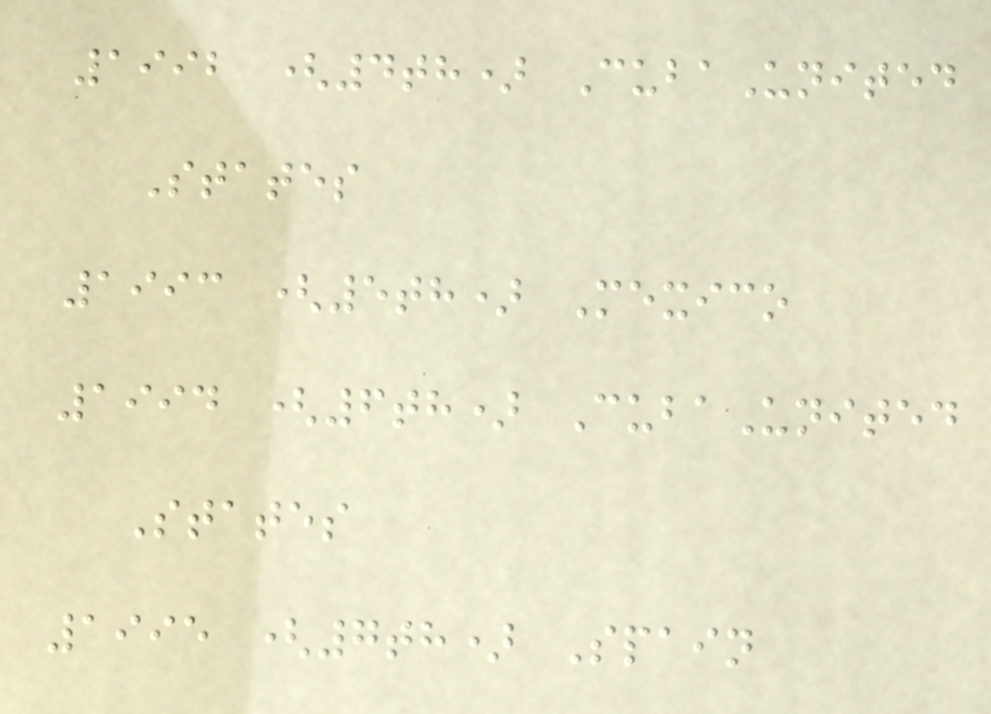1992 (4th) CubaUnited
States
1993 (5th) Mexico
1994 (6th) CubaUnited
States
1995 (7th) Spain
